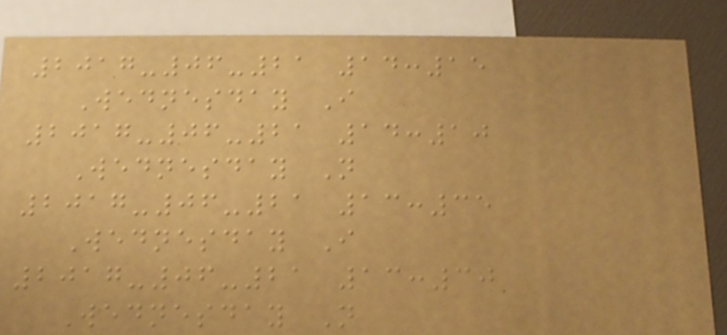2017-06-21 14:15
Wednesday I
2017-06-21 14:10
Wednesday N
2017-06-21 13:35
Wednesday I
2017-06-21 13:30
Wednesday N
